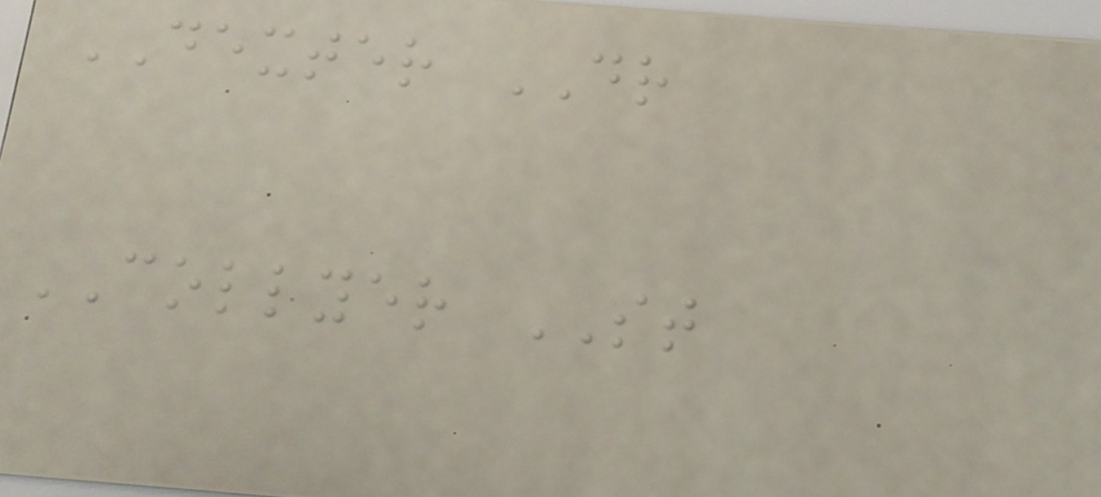DEXTER DR
COLLYER ST
